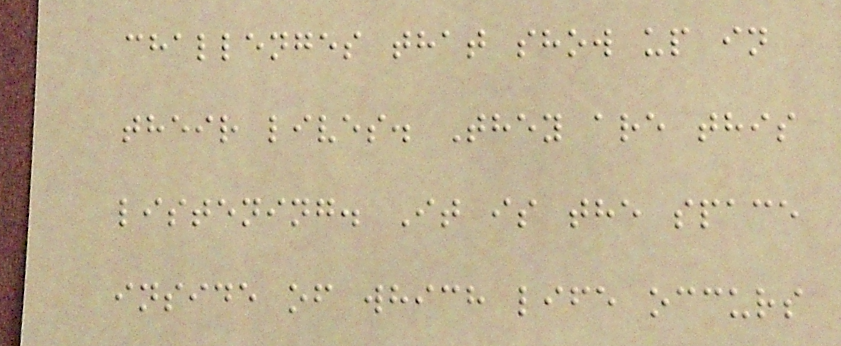challenges that show up in
their lives. They are this
listening. It is the space
inside of which life occurs
